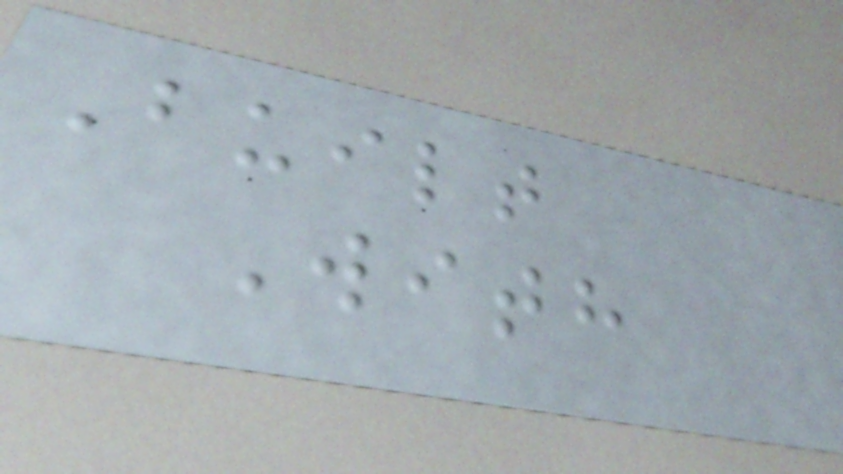Built
With
